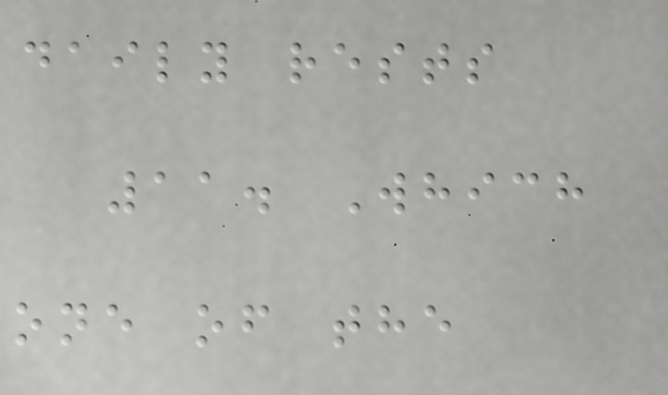daily rests
11. Which
one of the
